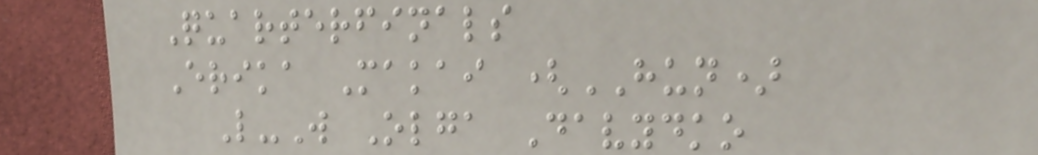Quarterfinals
Erika Makai (HUN)
L-W Olga Davydko
